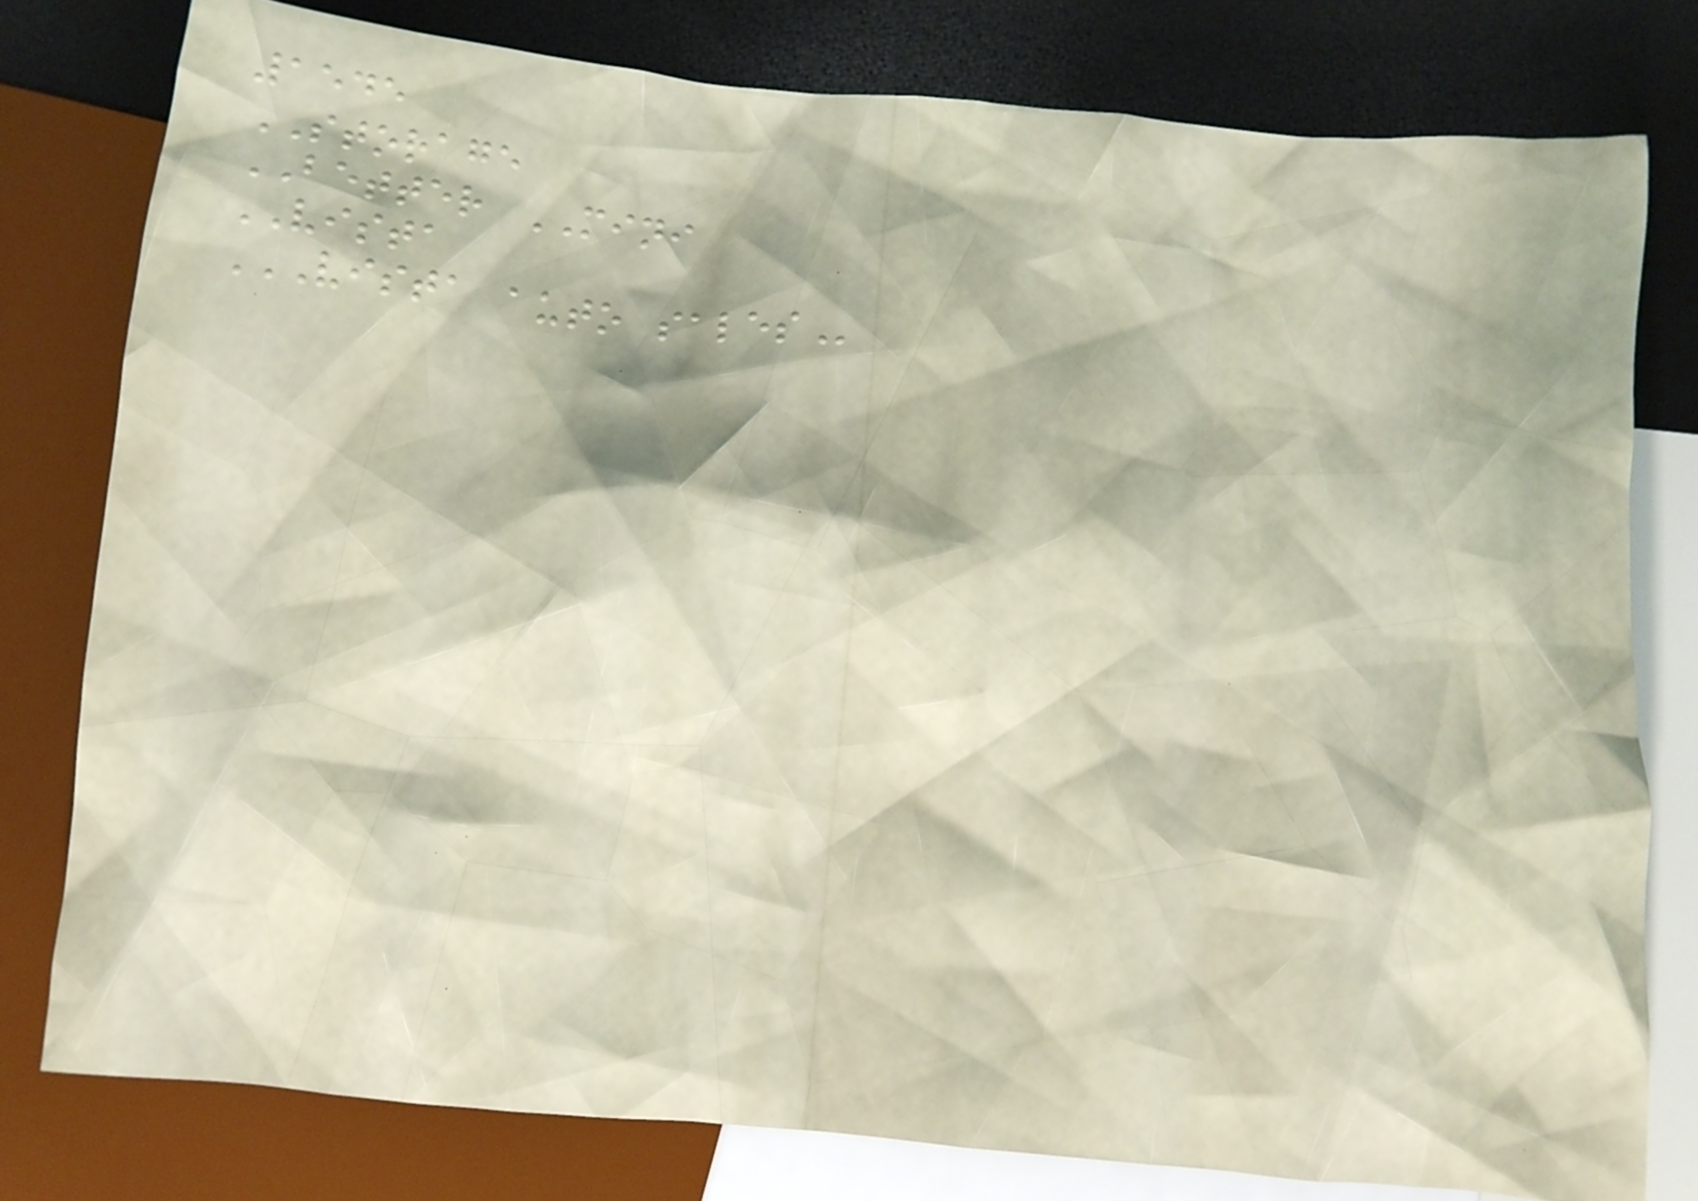1545
STORAGE
BETTER MINI
VISTA
VISTA AUTO SALES
